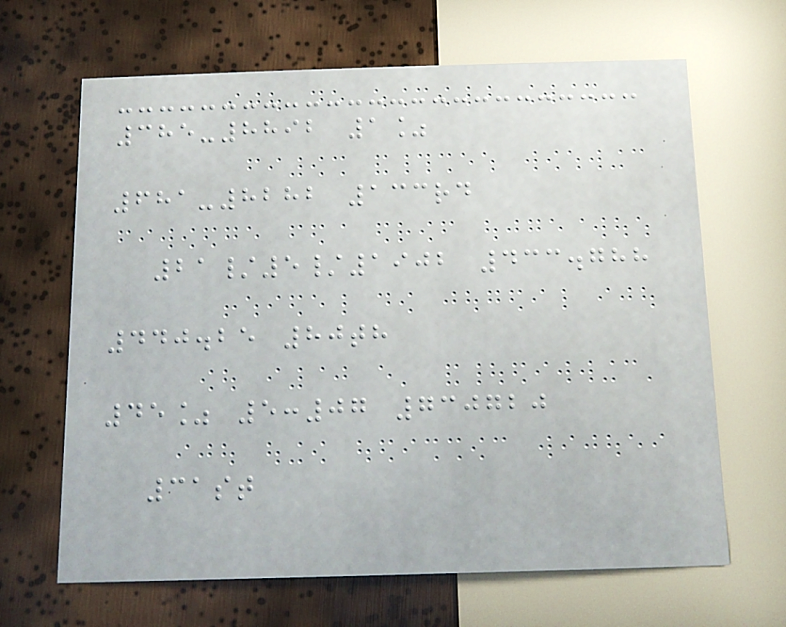385-8892 1%
681-8282 133rd
21/5/1902 433.788
440.25 80th
45% 5:07 730720
31st
